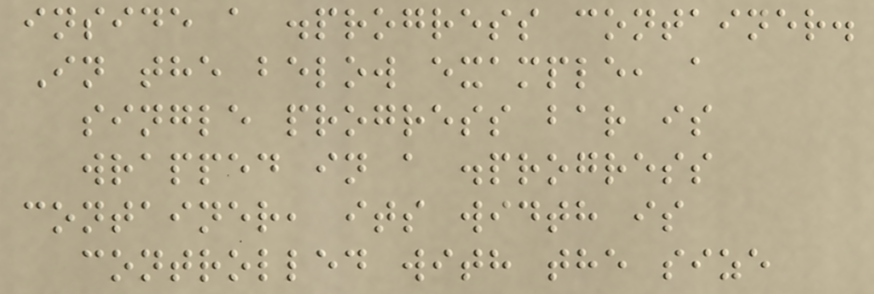inside a .progress container.
In the below example, a
single progress bar is
wrapped in a .progress
container, its width is
controlled with the size
